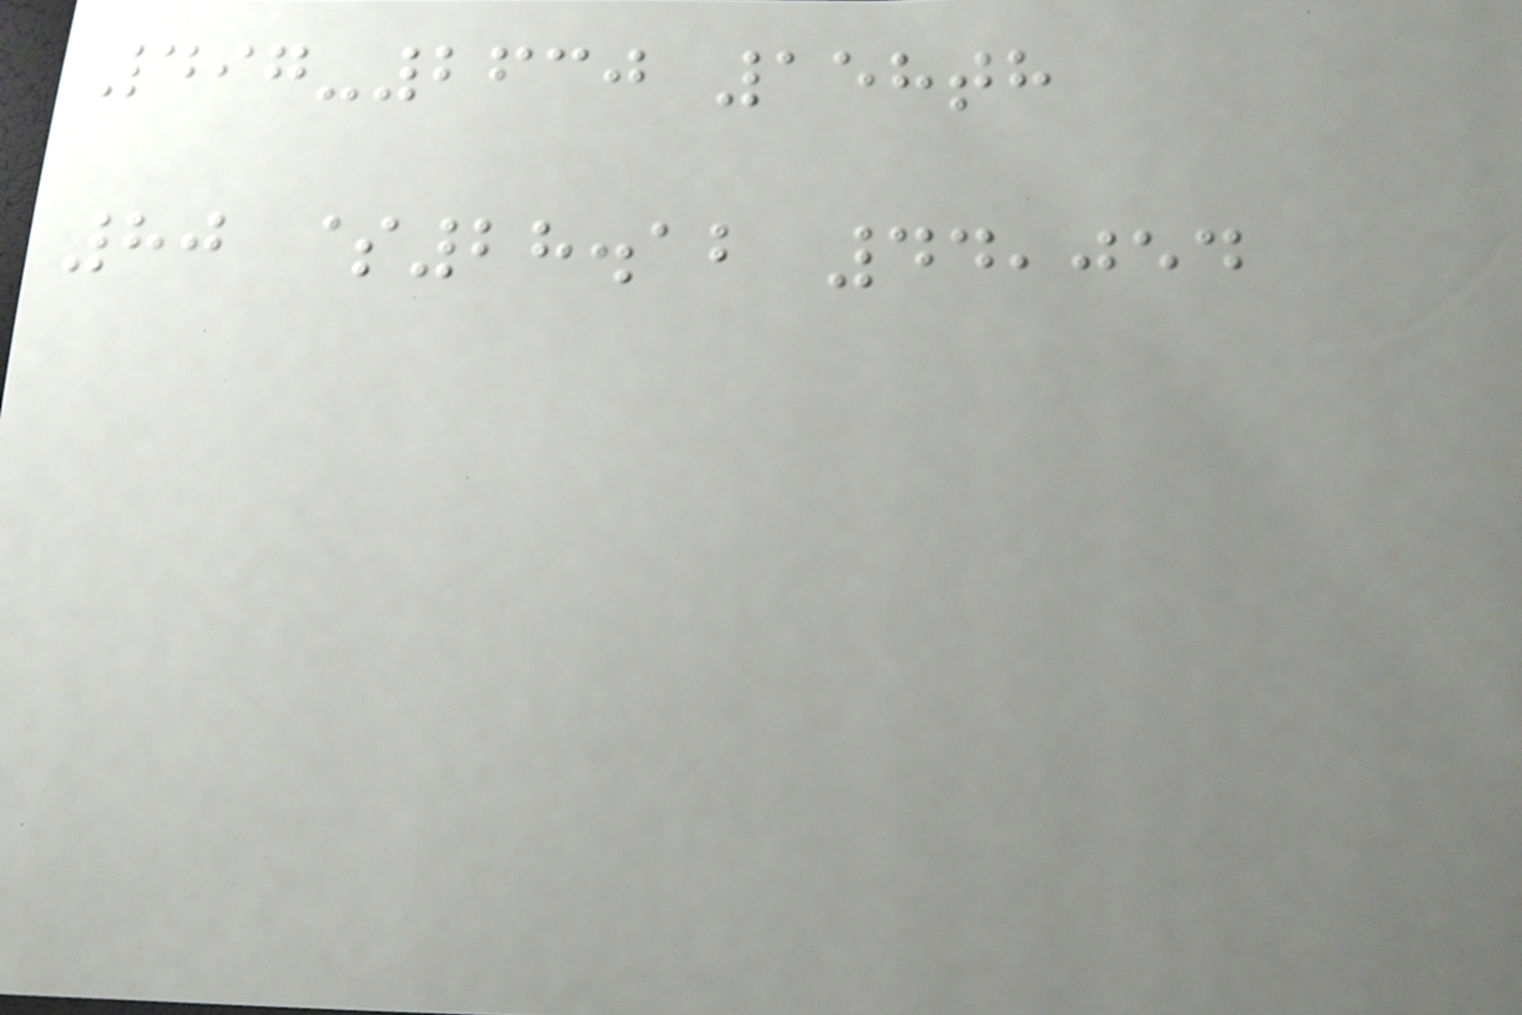497-2630 158th
80 $28.12 44,054
